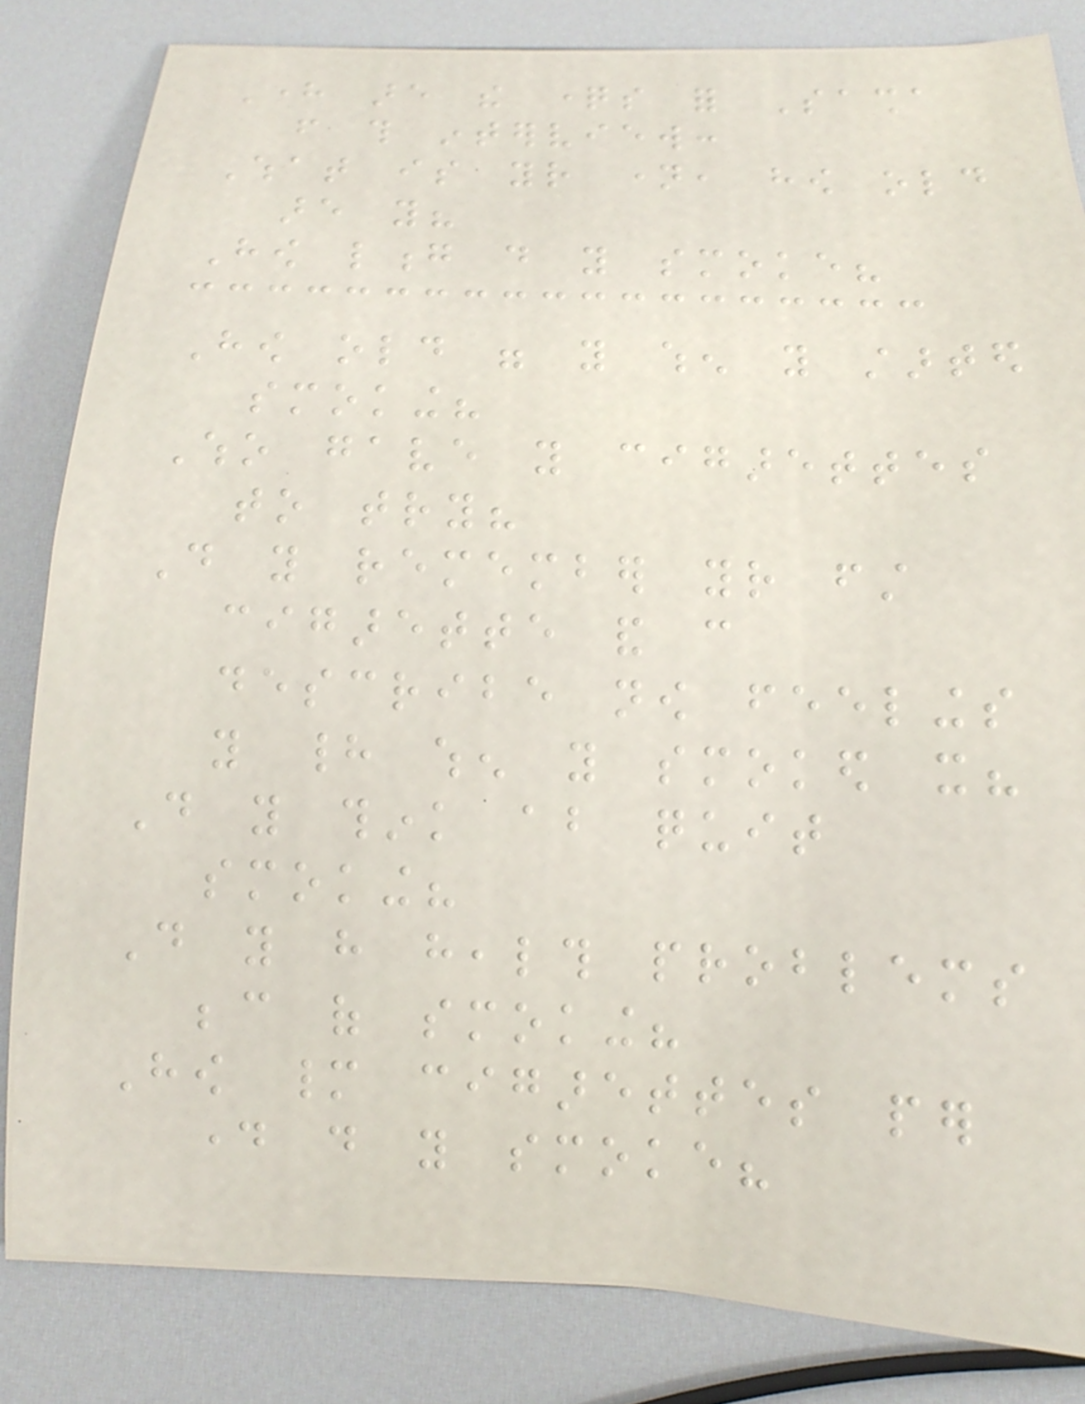Here are the questions for Sasha
from this interview:
What is your name, how old
are you?
How long do you smoke?
How old were you when you started
smoking?
Who gave you cigarettes
to try?
Do you remember your first
cigarette and can
describe now feelings
you had when you smoked it?
Do you think about quit
smoking?
Do you have health problems
because of smoking?
How many cigarettes per
day do you smoke?
